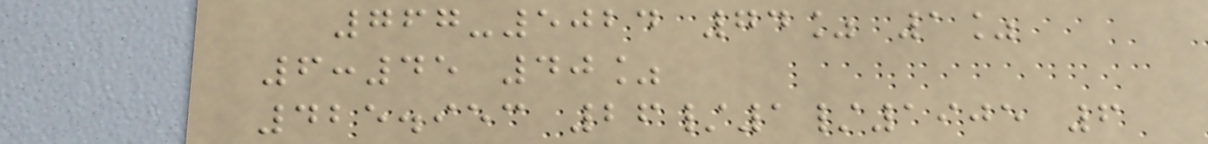767-5024 74% 1%
6:45 40%
425.953 26/1/1905 6
